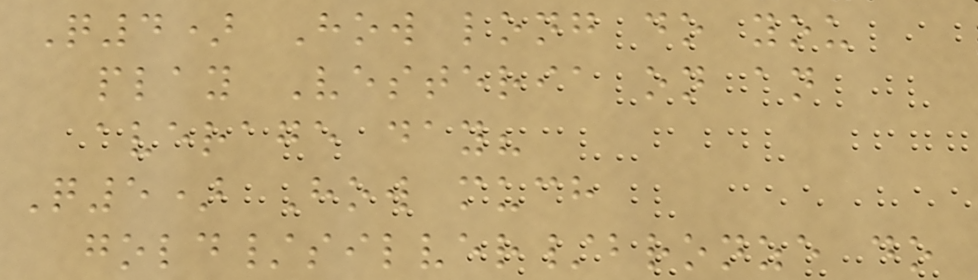Q4) How long do you
play Vesteria on an
average day?
Q5) How much
gold/silver/bronze do
